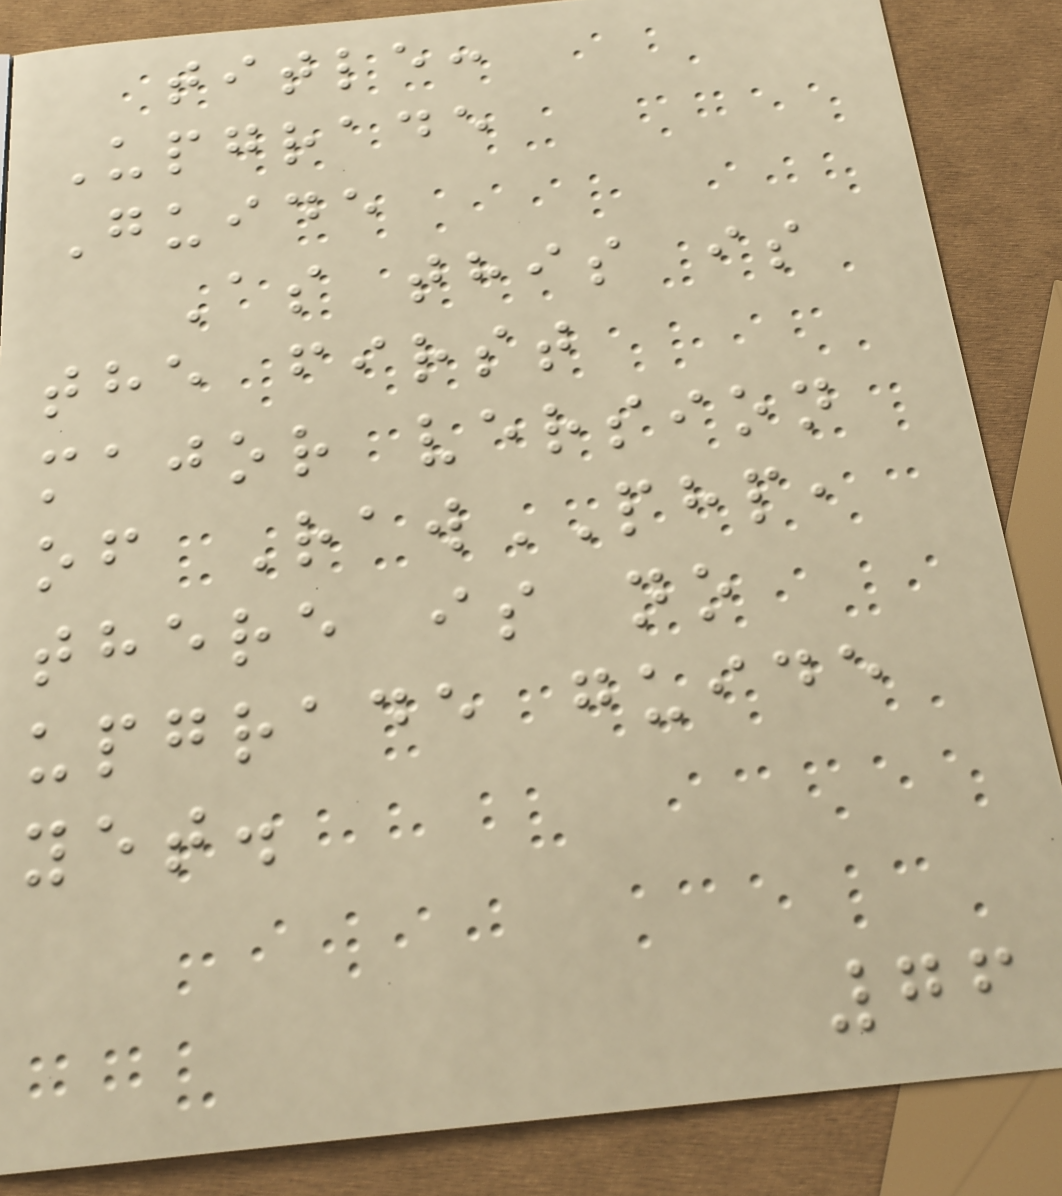title:
Upgrade
Guide
As this is
the first
major version
of RawPHP,
there is no
upgrade guide
yet.
76
